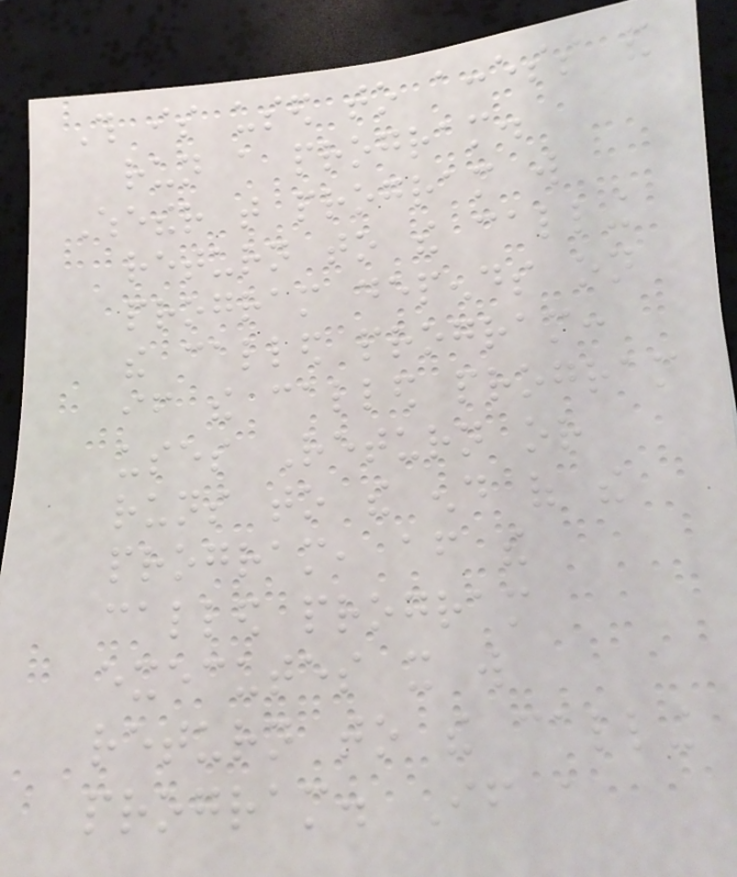This is used to access and
run a program.
Whether that program will
return to the calling
program depends on
the called program:
if the called program
uses Return or
runs to the end of the
program, after the
called program
executes it will
return to the calling
program. If a
